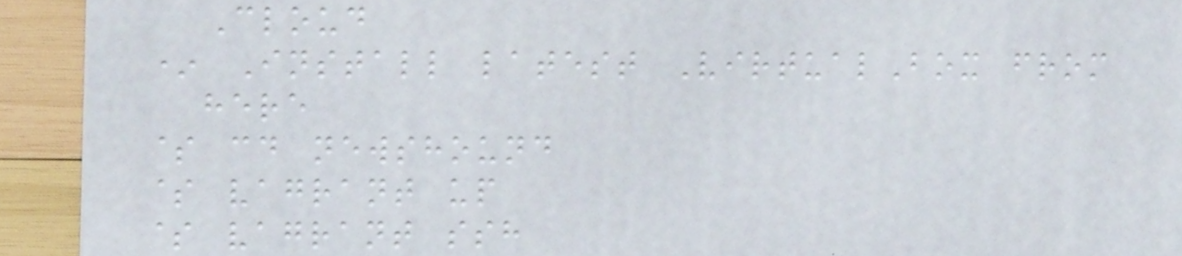Cloud
* Install latest VirtualBox from
here
$ cd newshound
$ vagrant up
$ vagrant ssh
